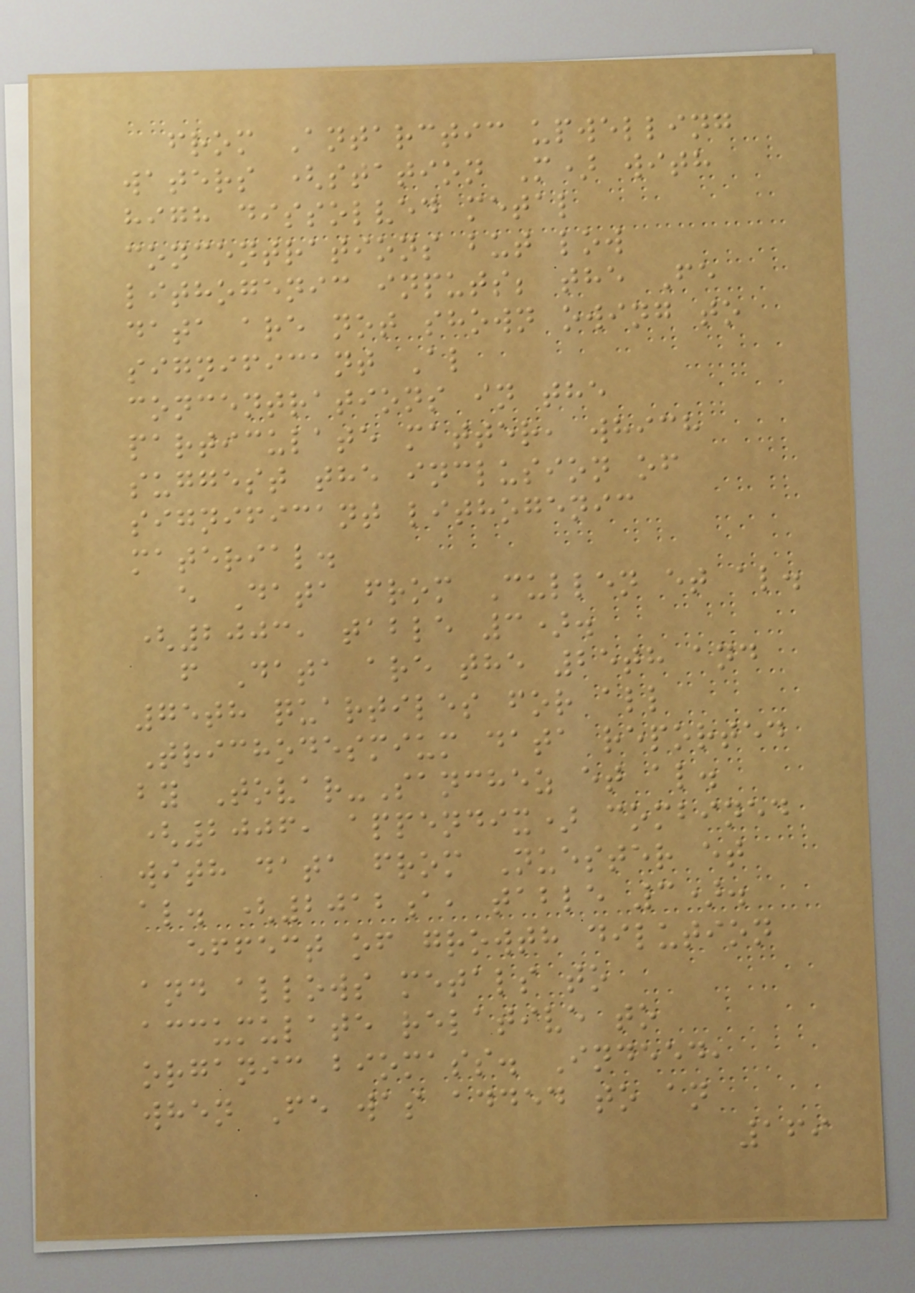from Antarctic upwelling
waters (station M) with
high dissolved metal
concentrations but low
lithogenic inputs; the Fe
data are not shown owing to
significant Al
concentrations in the
particulate matter, which
suggest the inclusion of
significant lithogenic
material.
e Data from Cullen et al.
(2003, table 3).
f Data are the 25th and
75th quartiles for all
Trichodesmium data reported
by Tovar-Sanchez et al.
(2006, appendix) combined
with data from Nuester et
al. (2012a, table 3).
effect of growth dilution
and allows metals to
accumulate relative to
organic biomass. Indeed,
when Fe was added to an
169
